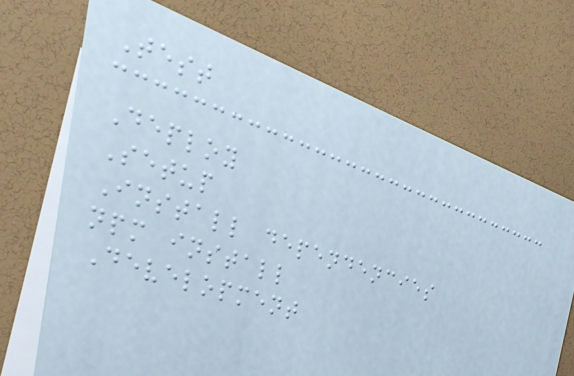Test
Deploy
Setup
Install dependencies
npm install
Development
